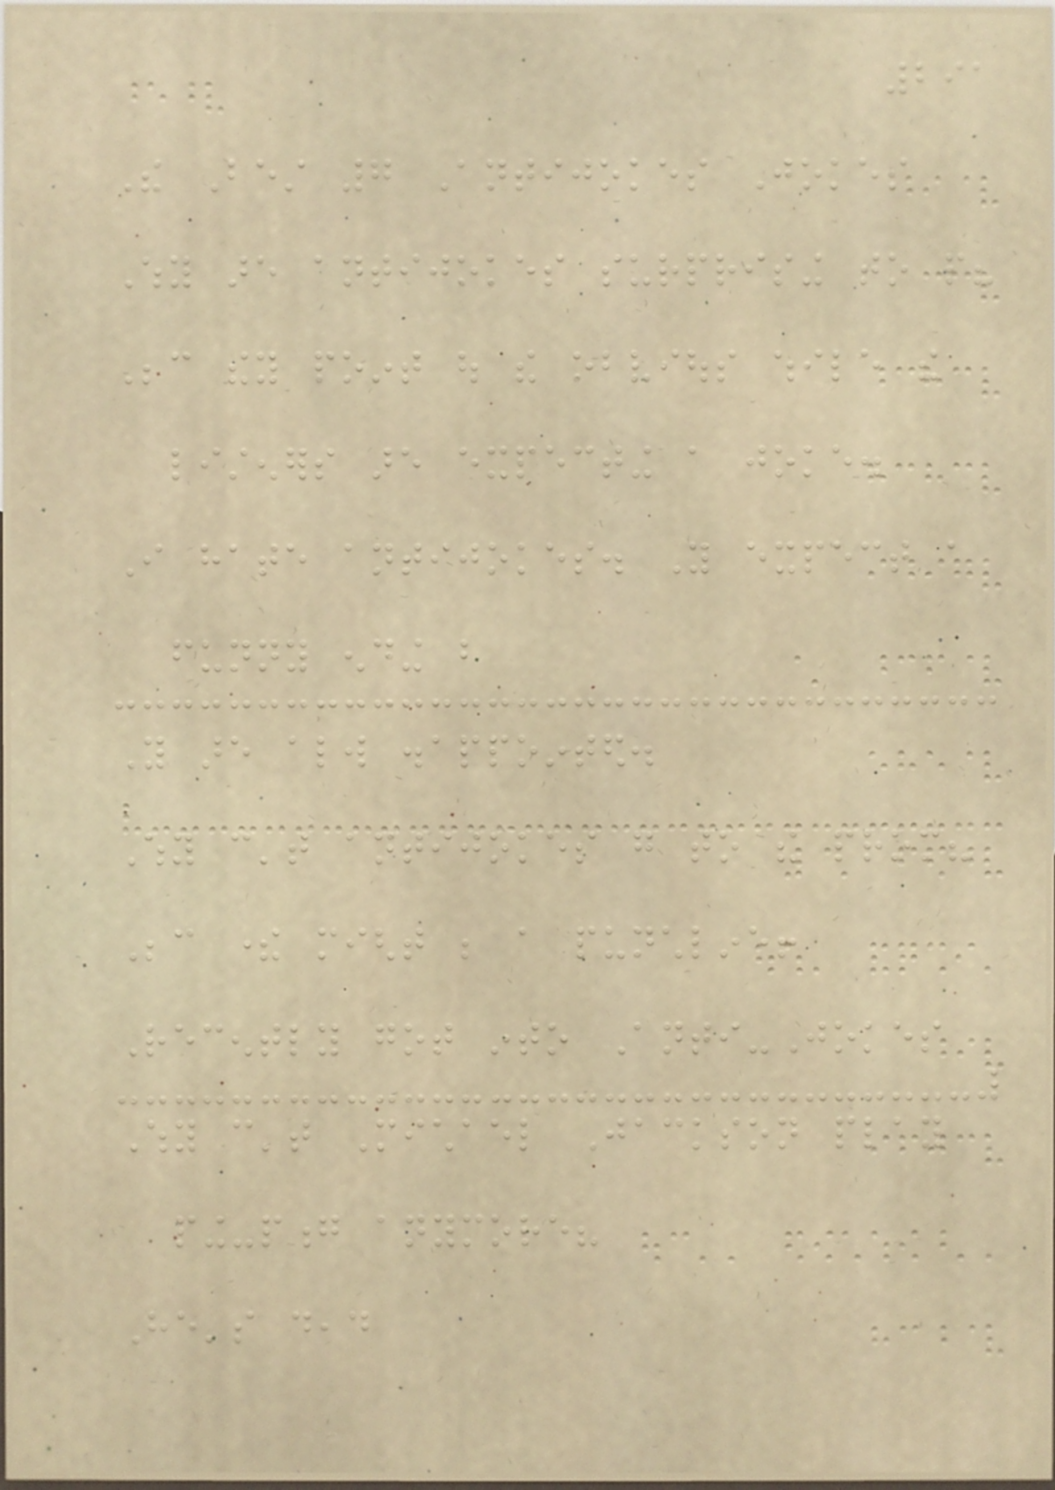291
The Best 7 Antijokes Jokes
Why are antijokes surprising to people?
Because they point out the obvious while the
listeners are expecting a joke.
I hate antijokes. You expect a
funny ending but
You are always disappointed.
Why can't antijokes go to the prom?
Because there might be a punchline!
Recently got into Anti-Jokes
Why can't Michael Jackson play
ping-pong anymore?
He's dead
